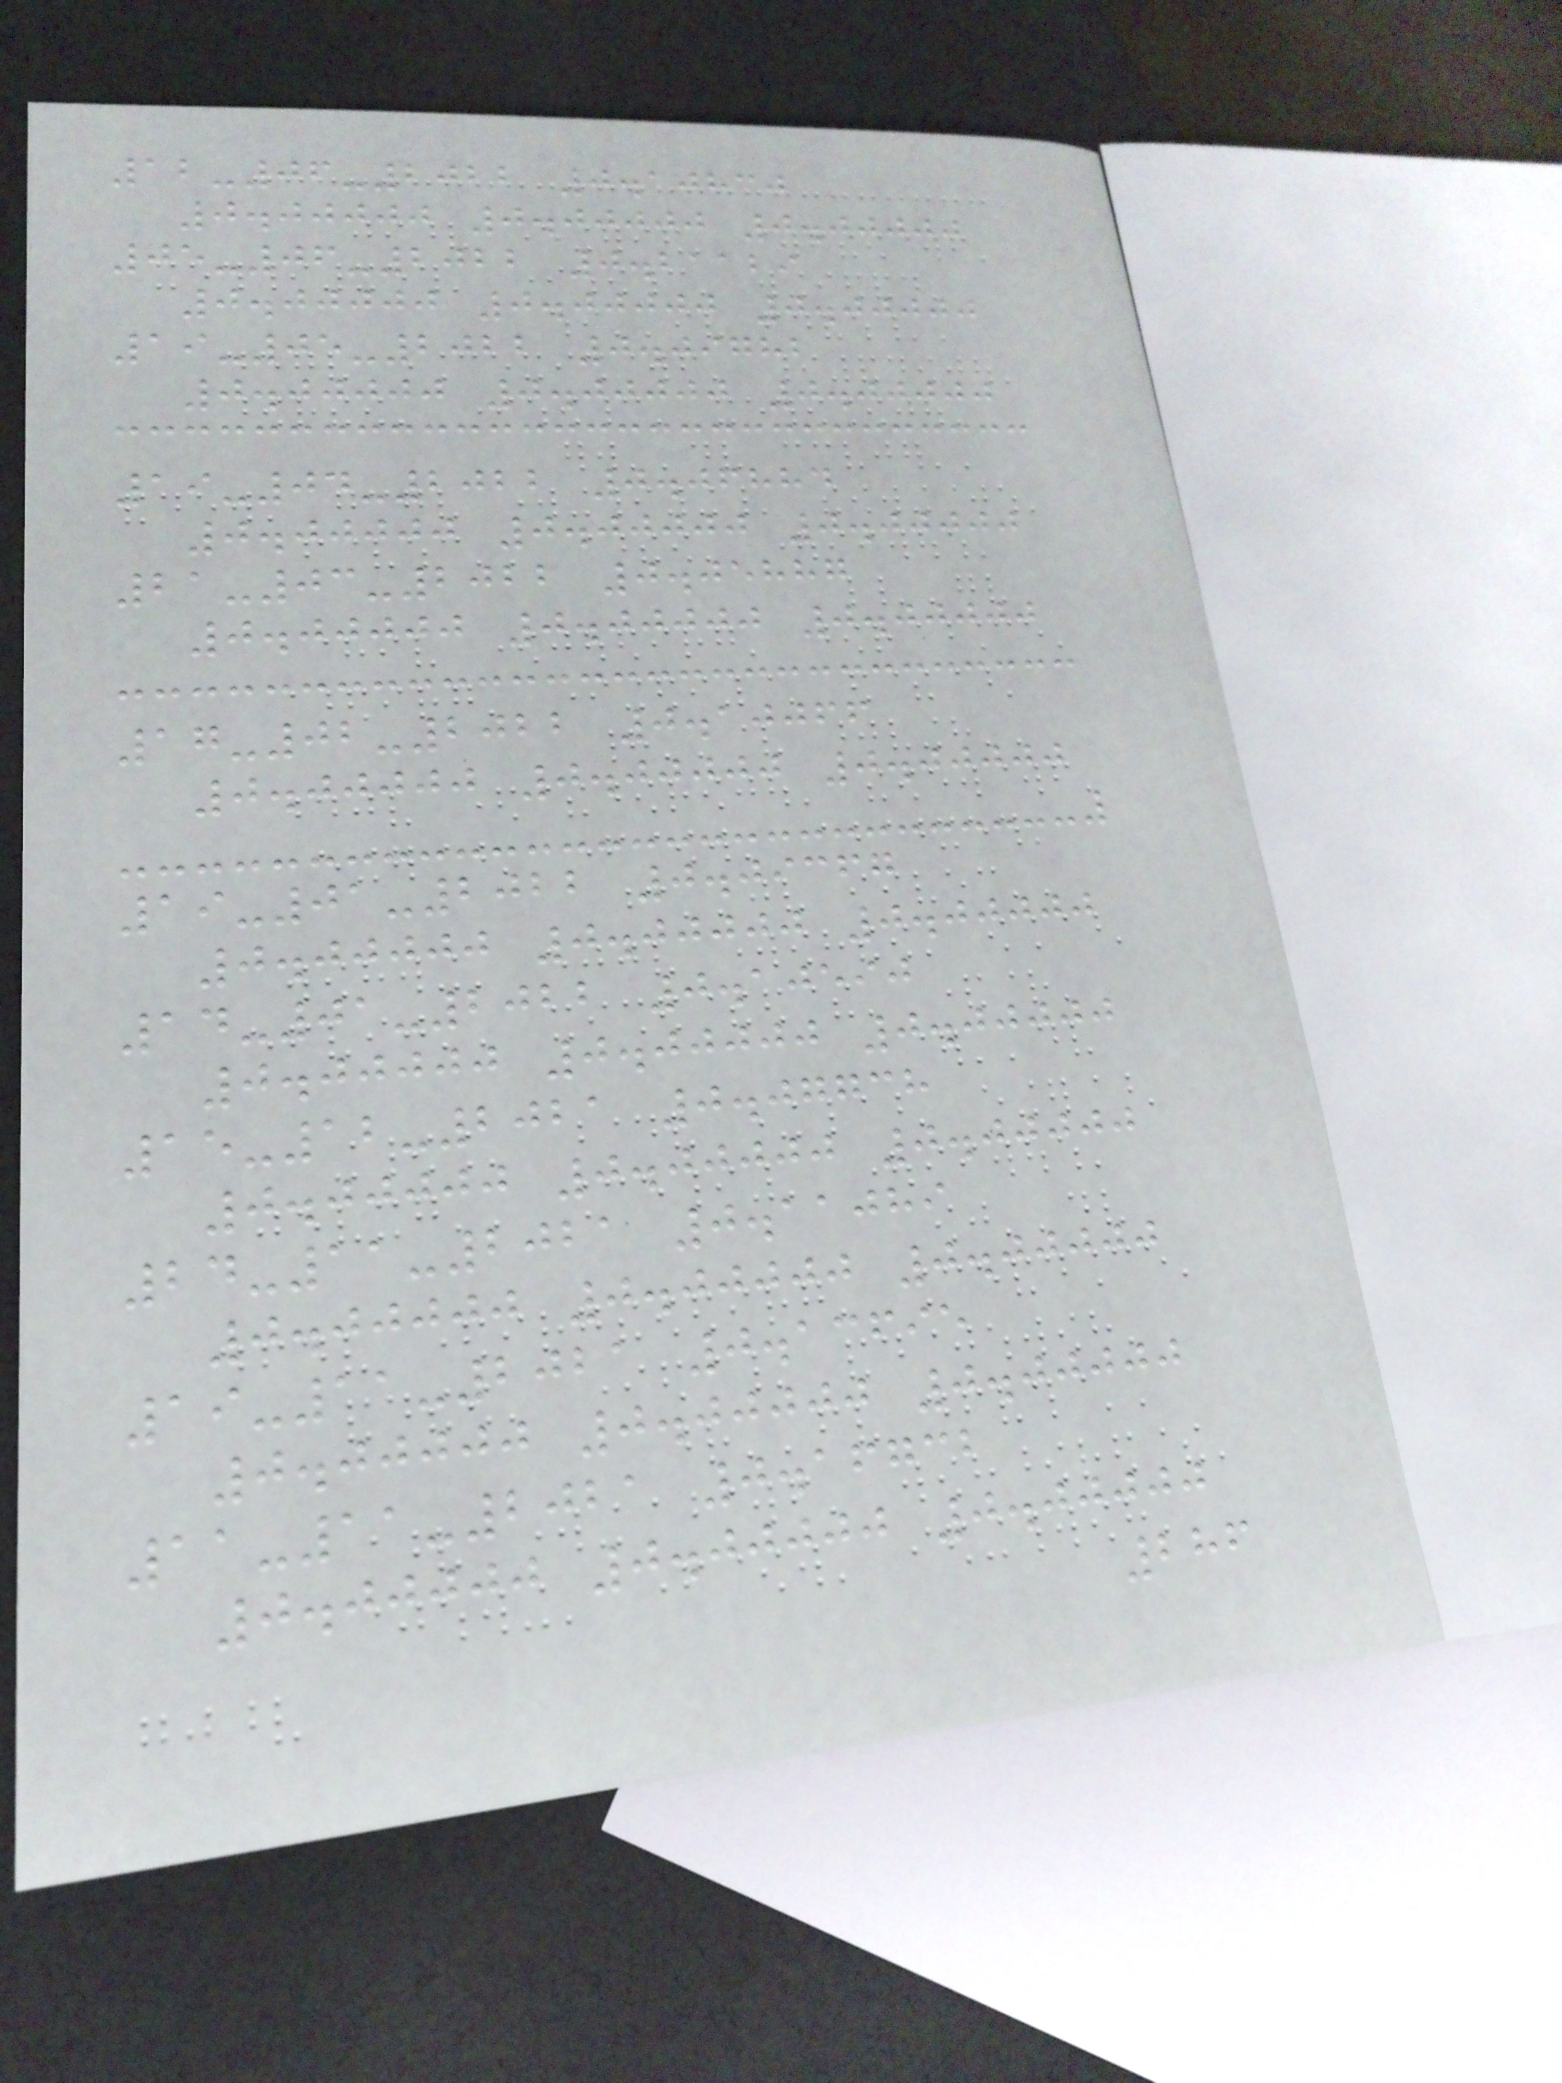12-06-2022 0.10830
0.00000 0.00000 0.00000
05-06-2022 0.21129
0.00000 0.00000 0.00000
19-05-2022 0.09782
0.00000 0.00000 0.00000
19-04-2022 0.06884
0.00000 0.00000 0.00000
21-03-2022 0.05887
0.00000 0.00000 0.00000
17-02-2022 0.10066
0.00000 0.00000 0.00000
19-01-2022 0.09367
0.00000 0.00000 0.00000
14-01-2022 0.10590
0.00000 0.00000 0.00000
15-12-2021 0.07738
0.00000 0.00000 0.00000
24-11-2021 0.11089
0.00000 0.00000 0.00000
19-11-2021 0.13695
0.00000 0.00000 0.00000
11-11-2021 0.16732
0.00000 0.00000 0.00000
286
